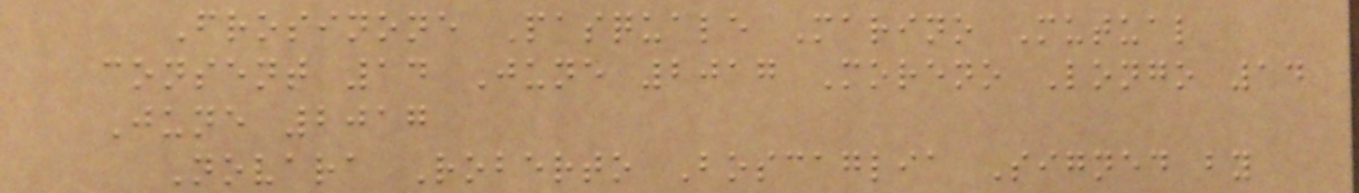Frosinone Pasquale Marino Mutual
consent 14 June 2017 Moreno Longo 14
June 2017
Novara Roberto Boscaglia Signed by
